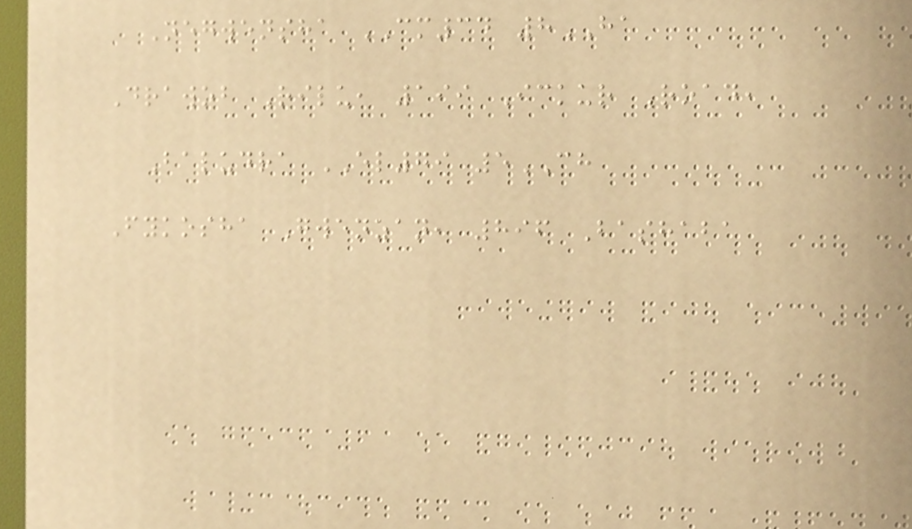Negwensha CM34 8HA
Drawob Rilu, 199 Ickur Road,
Baludra EL79 5CH
Fykosha Gwenzan, 896 Bashaba
